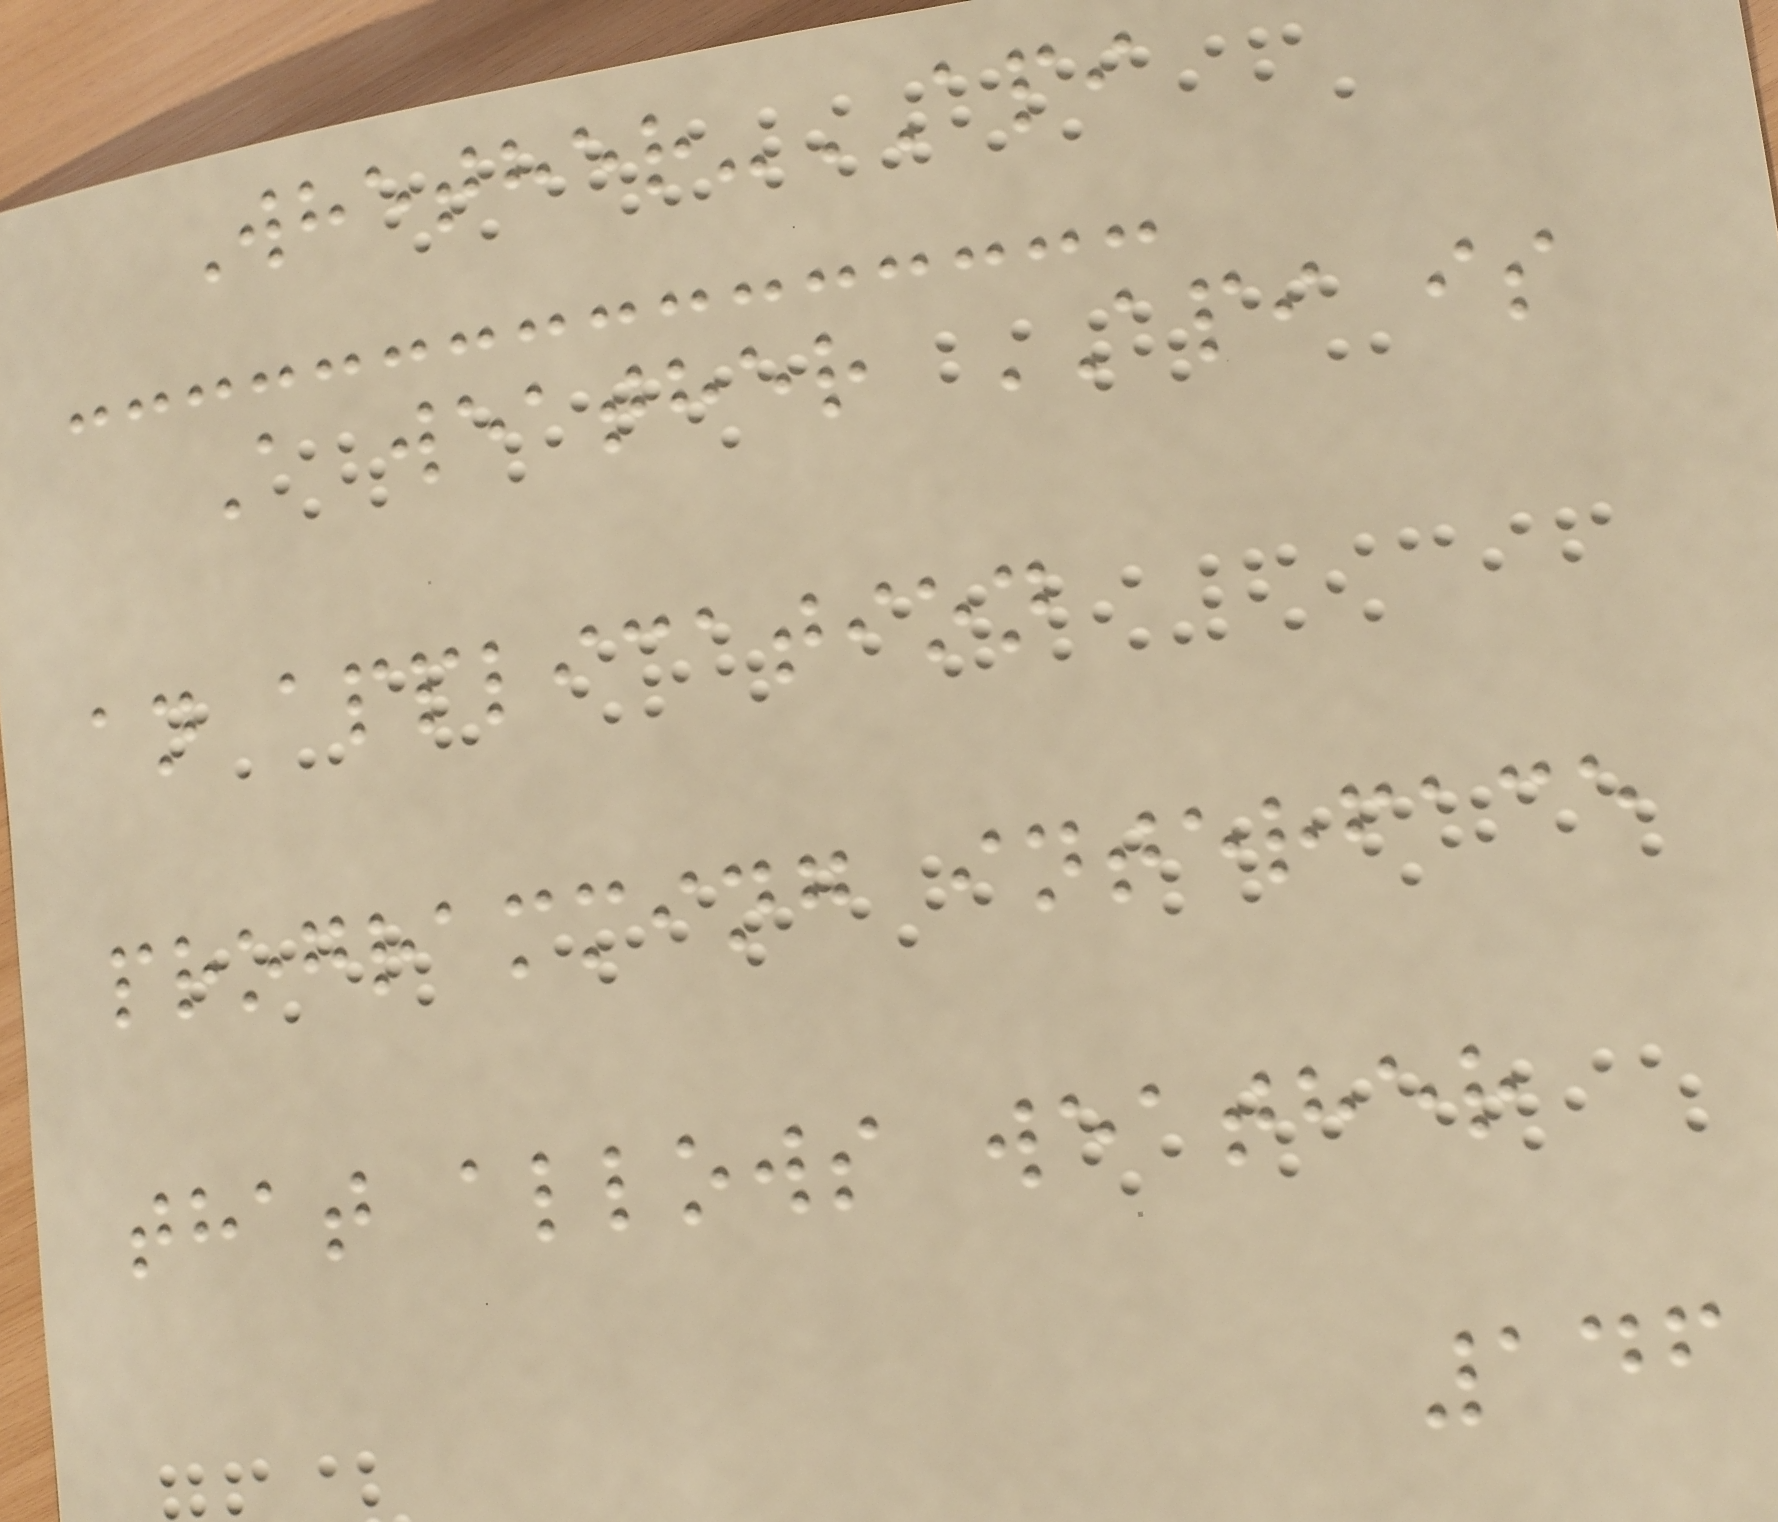Whether-API
A weather API is
an application
programming interface
that allows weather
146
